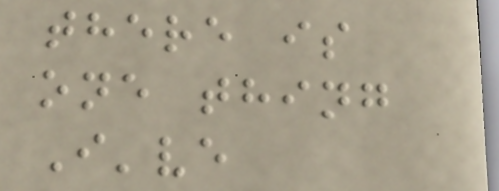there is
one thing
I've
